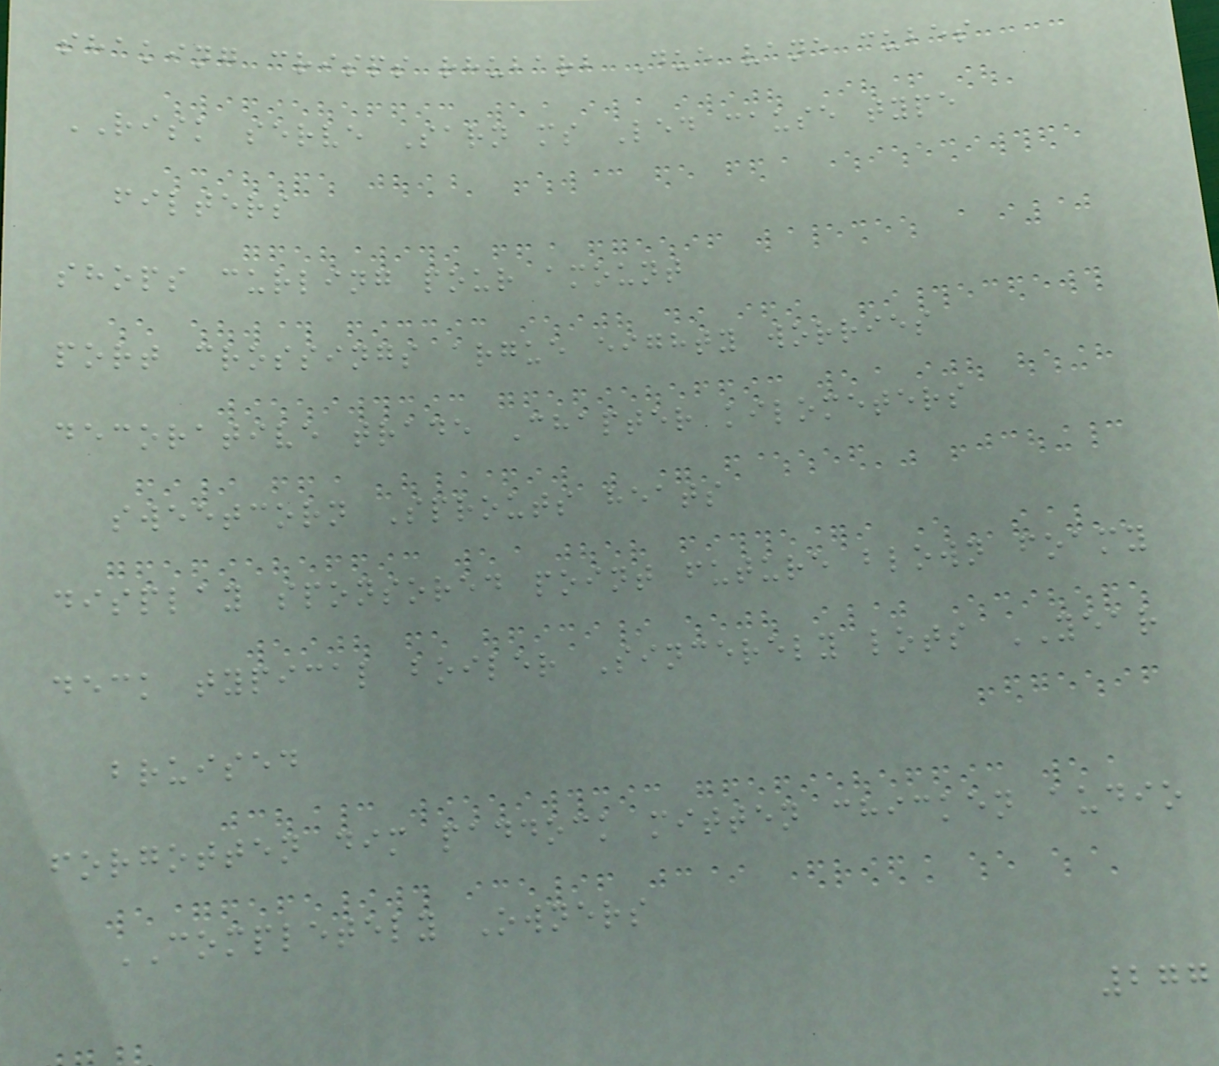shaking crisps rhubarb Due vane cubes
RISK serve Sarn ms Led cause type
filters
shops curling pour amount
port crossings argue eighty worries
decorative trade Chapter kilometers
sweetcorn Sprouts heats
display sponsored point future blown foamy
deck typical boiler Sincerely lots YEAR
bruised
forgotten dim paddock mitten chicken audio
COMPLETELY Owners
277
